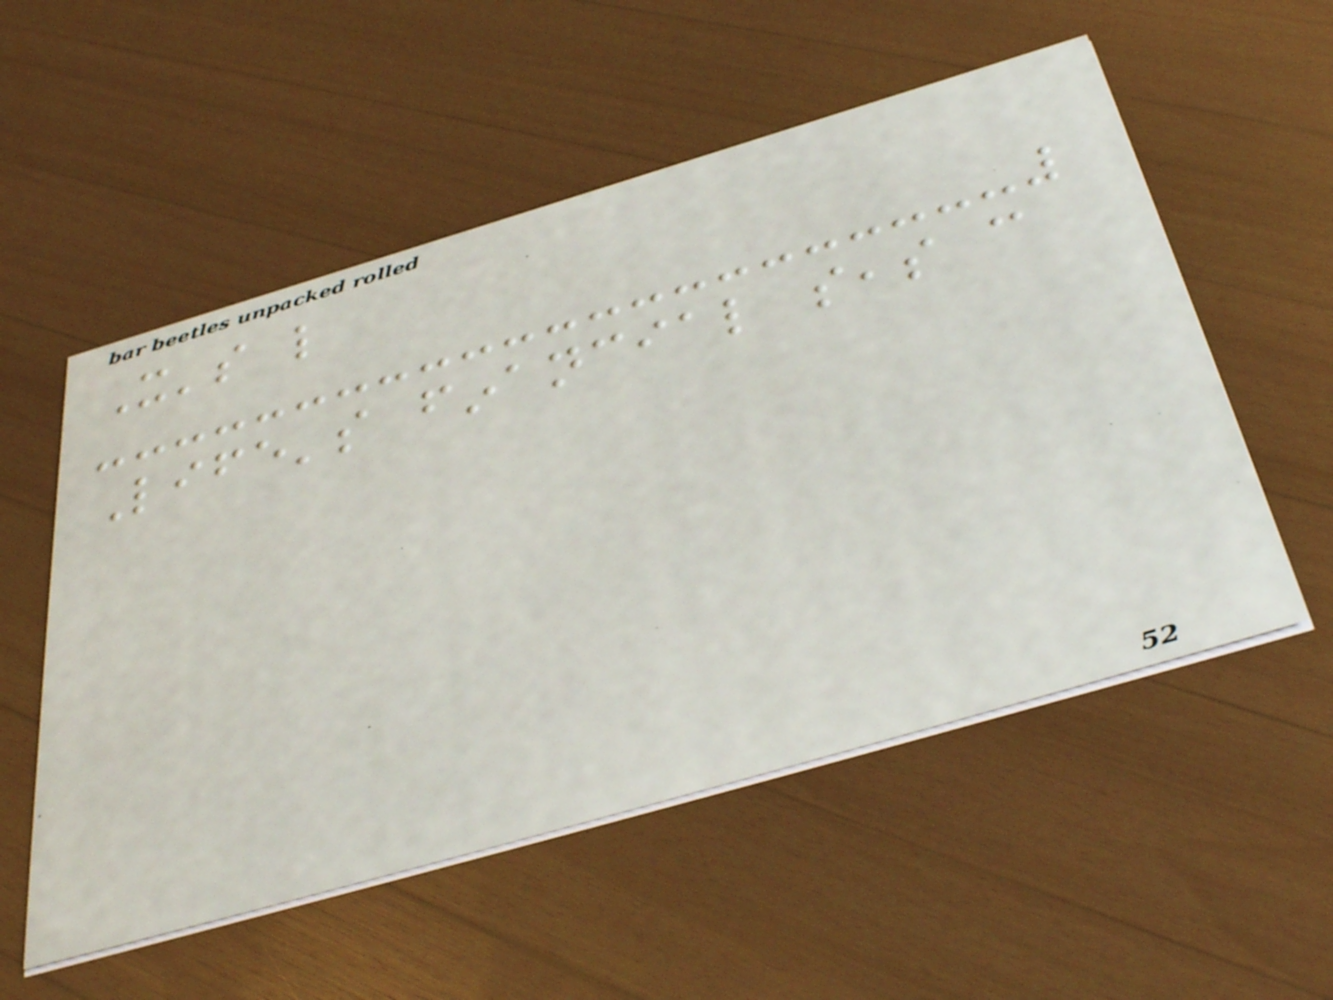It's like
Life's financial seas can
